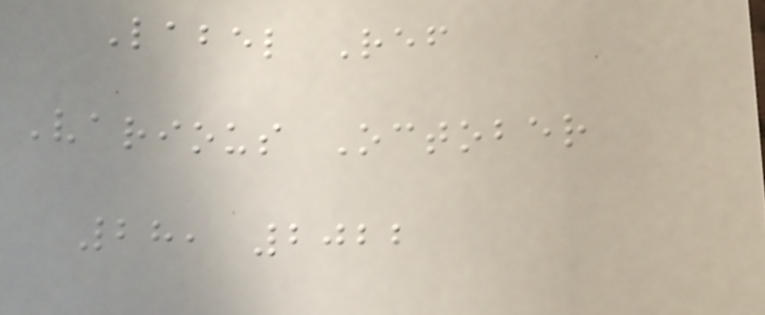Label Ref
Various October
28, 2022
